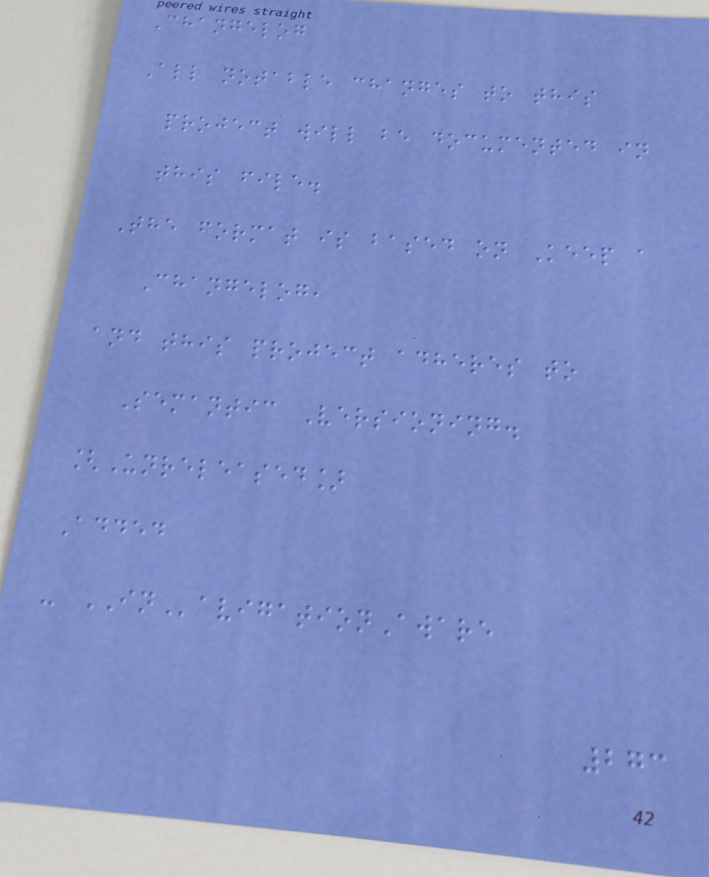Changelog
All notable changes to this
project will be documented in
this file.
The format is based on Keep a
Changelog,
and this project adheres to
Semantic Versioning.
[Unreleased]
Added
- INavigationAware
273
